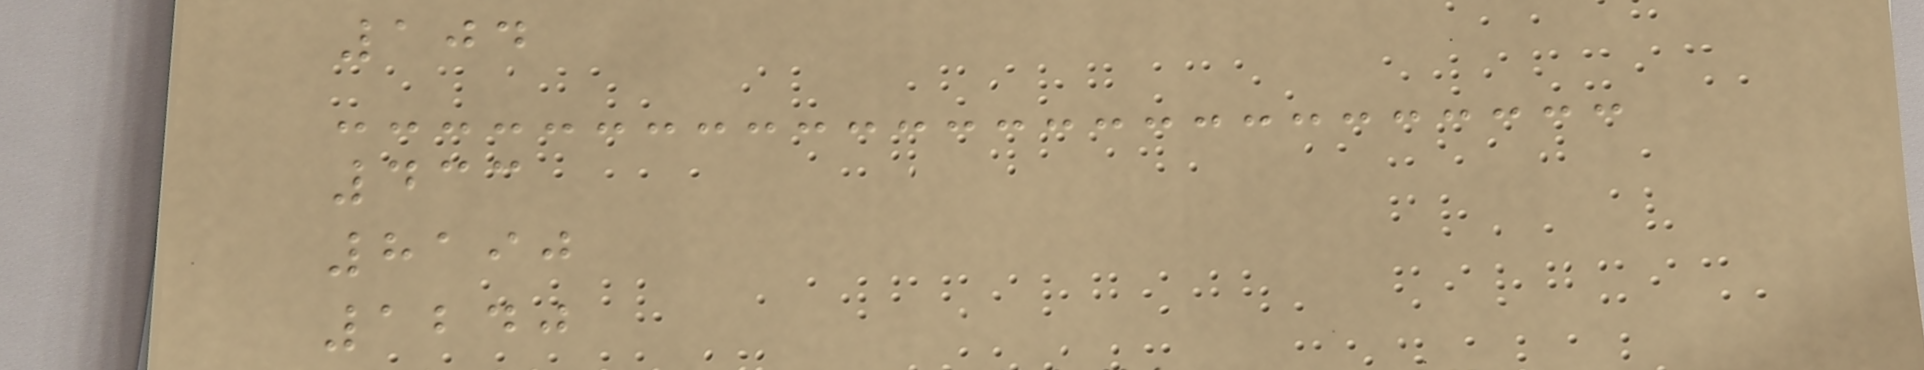104
433
8190
1240
